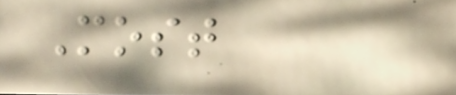Most
